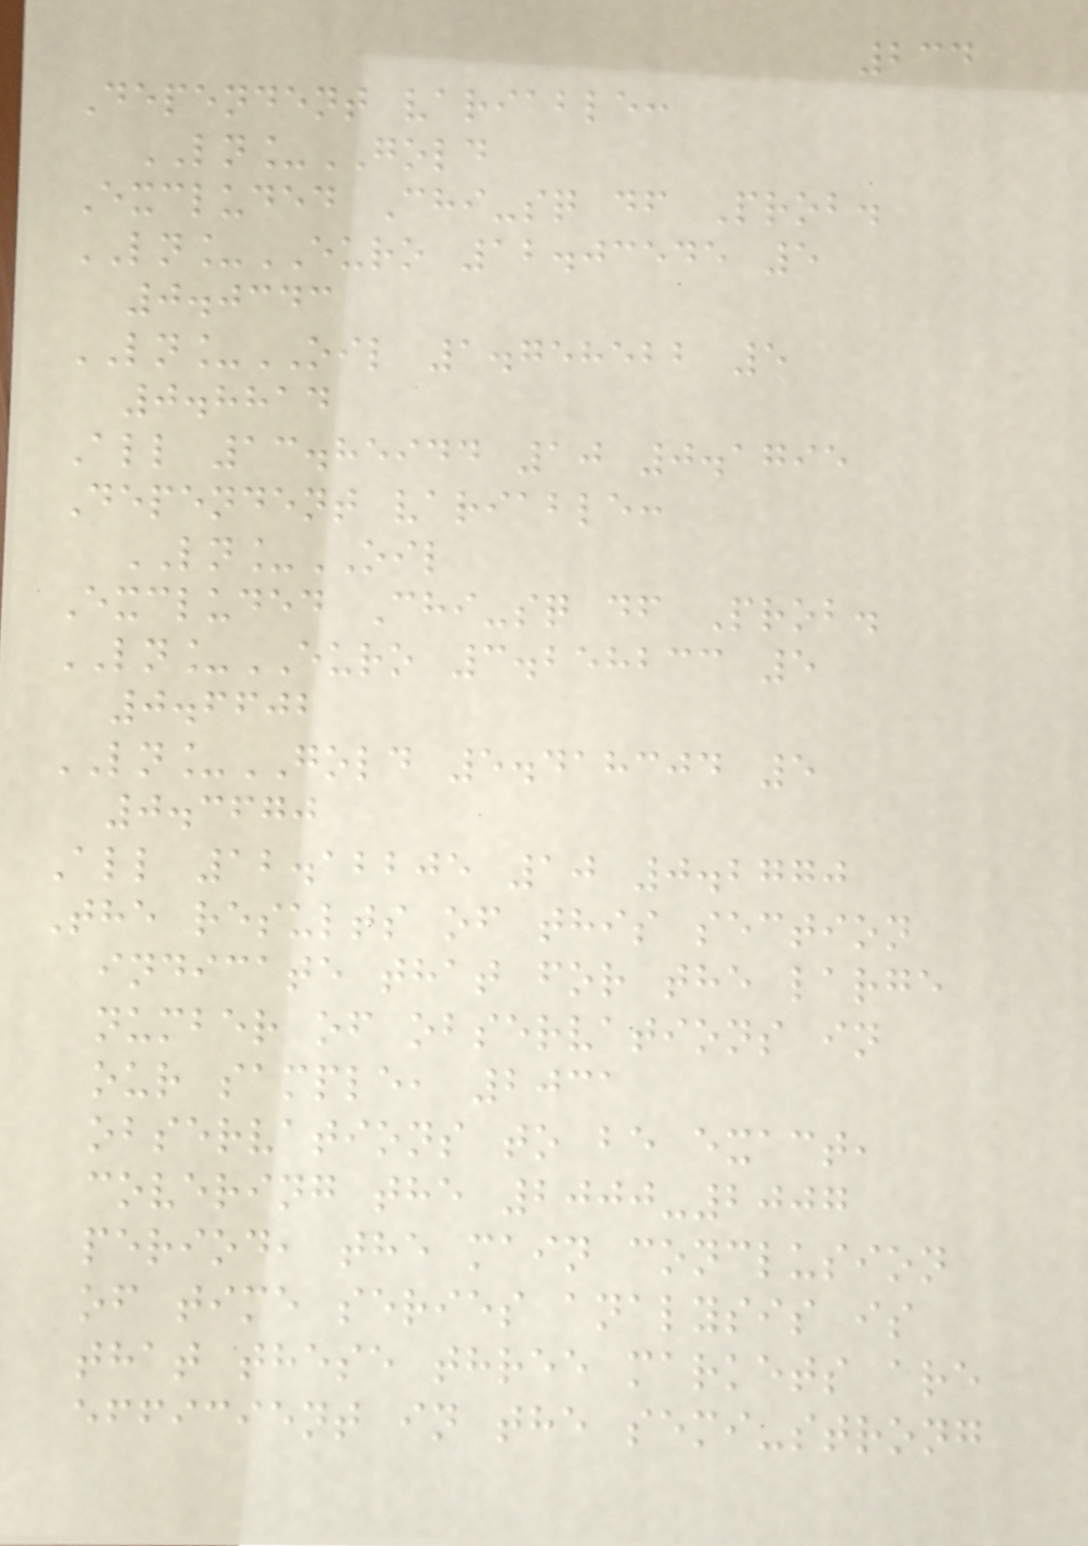234
Dependent variable:
LN_GOLD
Excluded Chi-sq df Prob.
LN_EURO 12.03545 5
0.0343
LN_OIL 1.758522 5
0.8814
All 13.85944 10 0.1795
Dependent variable:
LN_OIL
Excluded Chi-sq df Prob.
LN_EURO 3.258233 5
0.6602
LN_GOLD 5.418304 5
0.3670
All 12.12205 10 0.2770
The results of this section
indicate that for the large
number of observations in
our sample, 2031
observations to be exact,
covering the 2000-2007
period, the main conclusion
of time series analysis is
that these three markets are
efficient in the semi-strong
